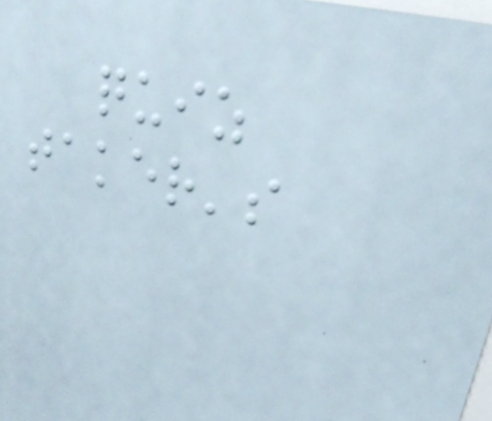quiz
taker's
